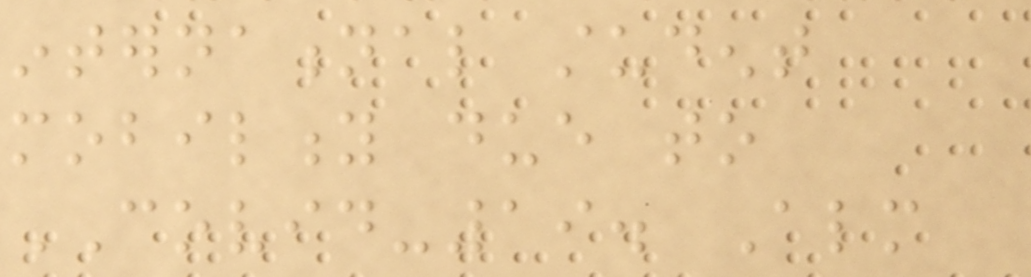international student
mobility due to
COVID-19. Almost
